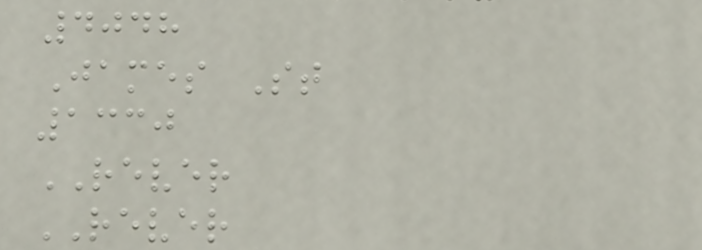4048
James St
1330
REVER
REVER
